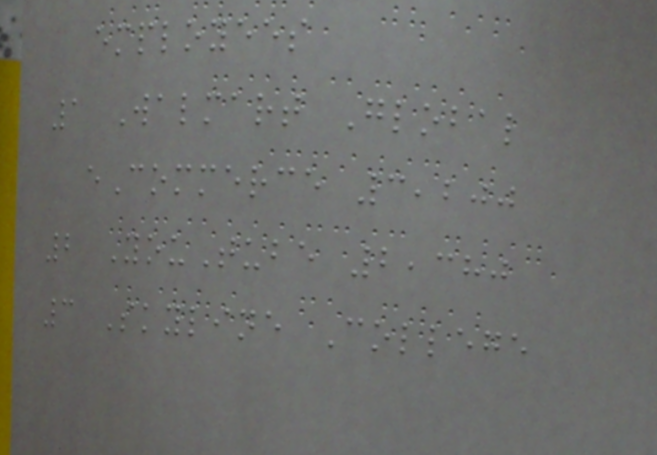employees
1 Walmart Global
eCommerce 3,200
2 YouTube 2,380
3 Skyline College
